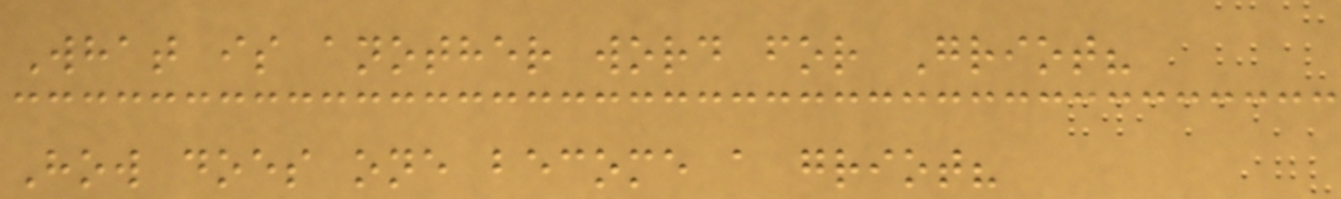What is another word for Griot?
How does one become a griot?
